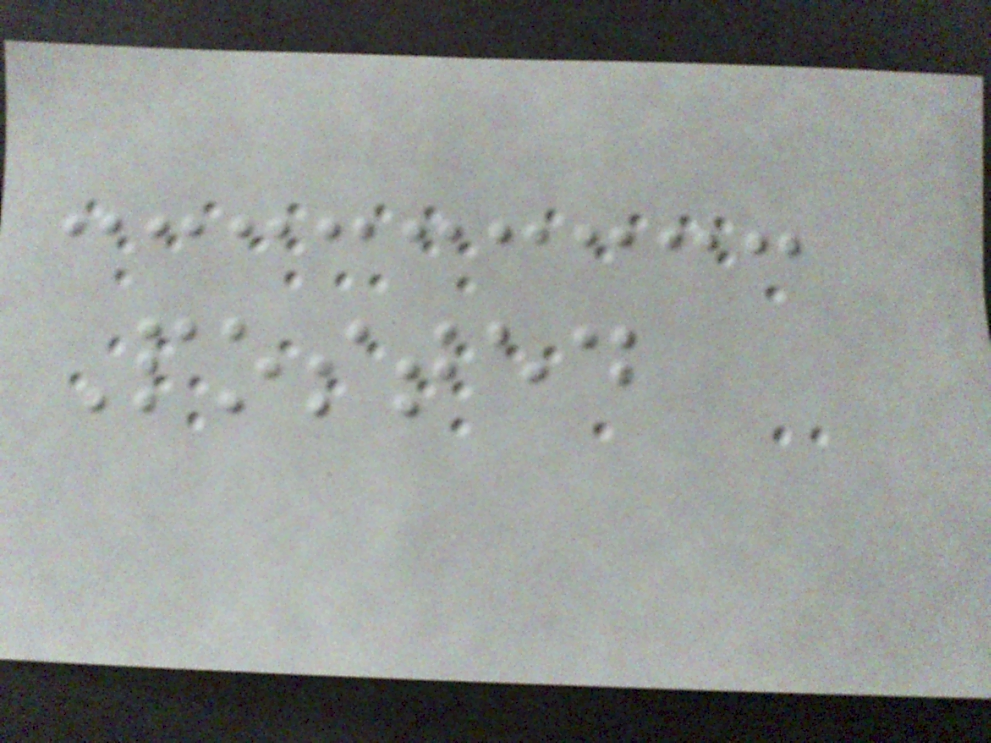Posted
